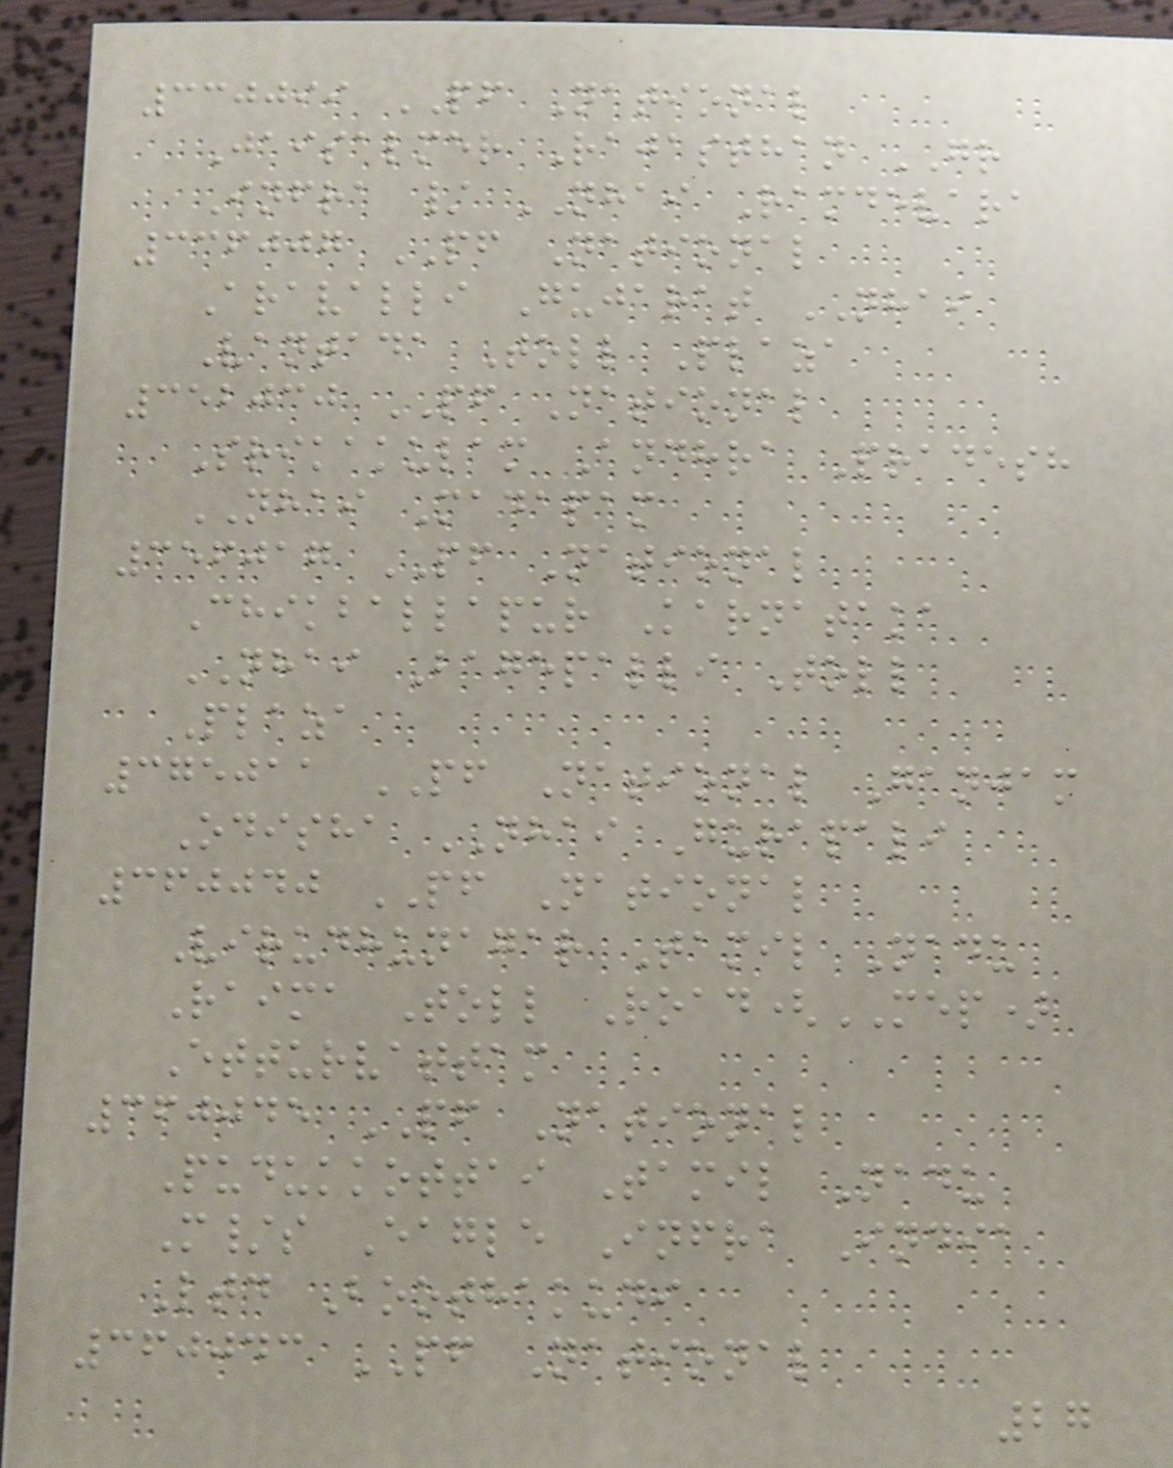330099 PF National
Jaisalmer Rajasthan GR
Infra / NHAI Ramdevara
336007 PF National
Aravalli Gujarat NHAI
Vantada Toll Plaza
352030 PF National
Srikakulam Andhra Pradesh
NHAI Madapam
356017 PF National
Chikballapur Karnataka
NHAI Bagepalli Toll
Plaza
375011 PF National Ganjam
Odisha NHAI Gurapali
360040 PF National
Virudhunagar Tamil Nadu
Raima Toll Road(MEP)
Etturvattam
360045 PF National
Pudukkottai Tamil Nadu
M/s Eagle Infra India
Ltd Boothakudi
360043 PF National
27
